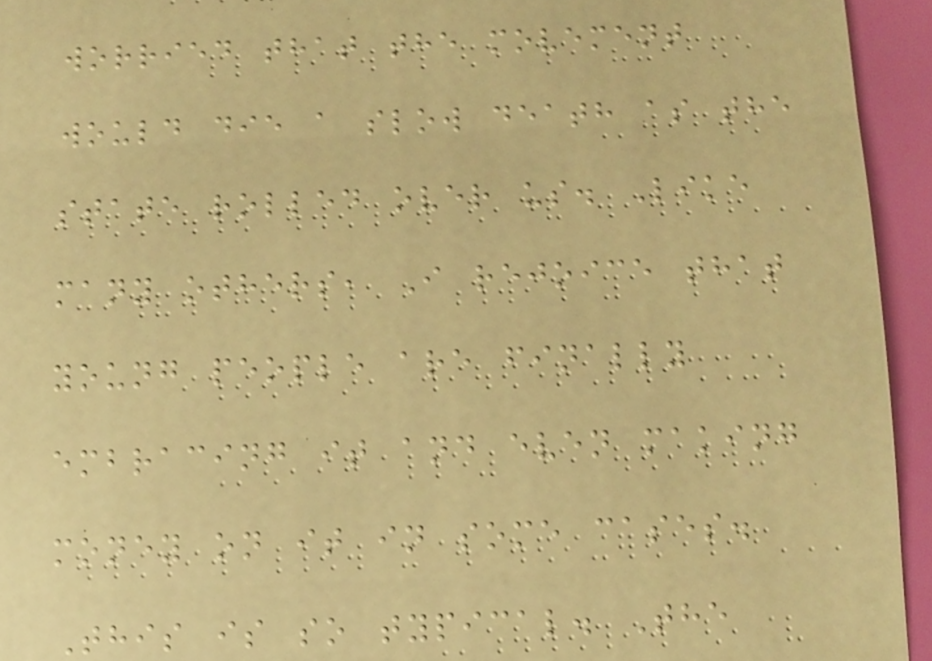worried that the movement
would die a slow death as the
state rolled over us. Like
many others, I rejoice that
young people are finally
embracing it and even making
money on it in some cases.
This is so typical. The
